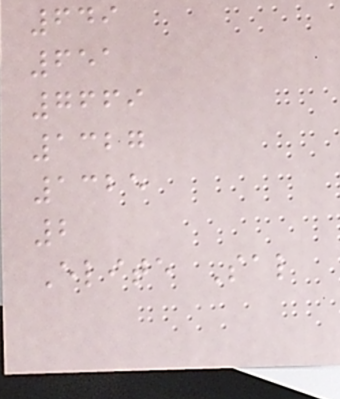649
651
7669
1327
1325
2
Elite Sal
